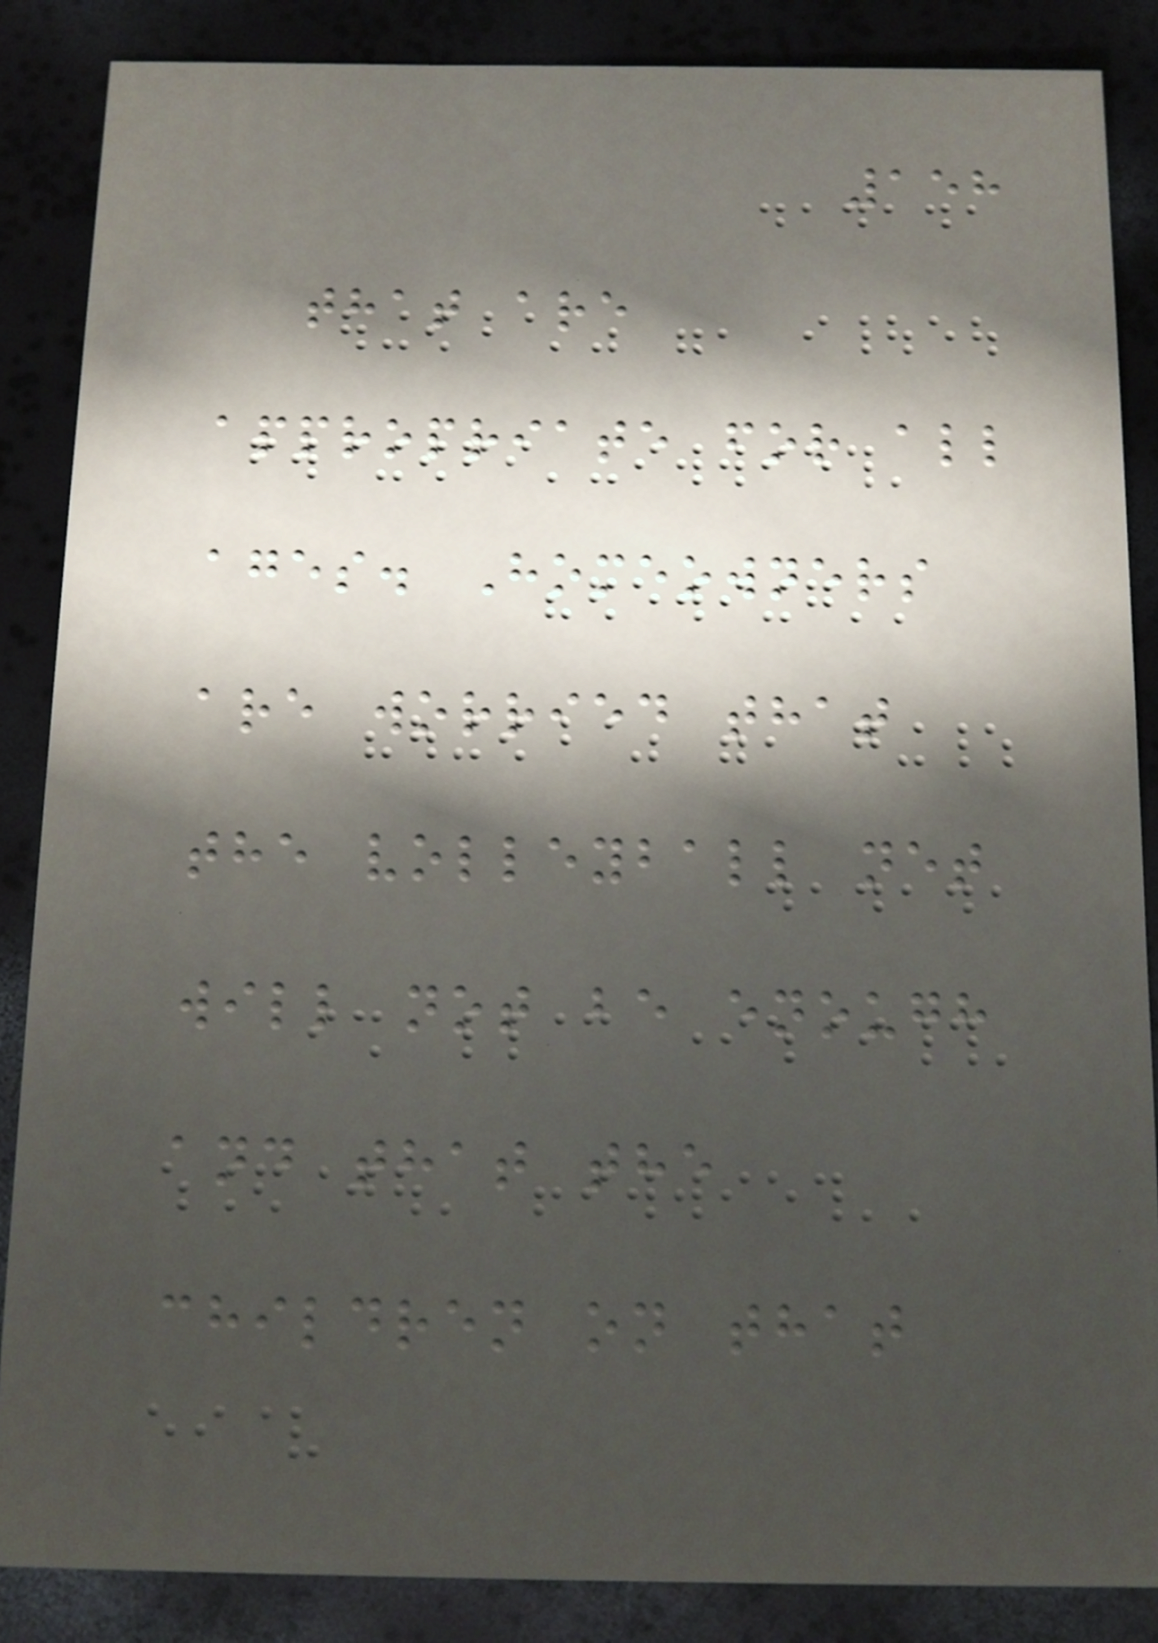158
that are
appropriate for all
ages. Homeowners
are worried that
the volleyball net
will not be enough
and that the
children on that
